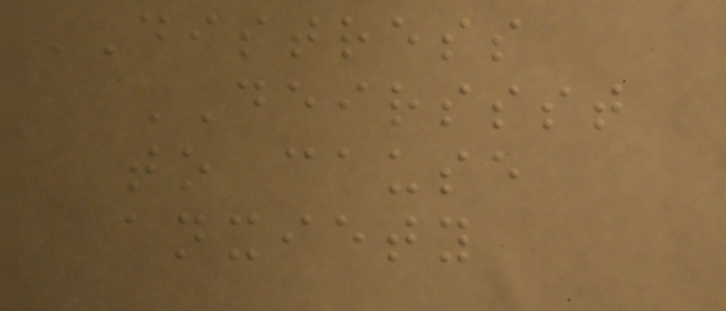DISTRESS
DEIRSSST
to cause
anxiety
